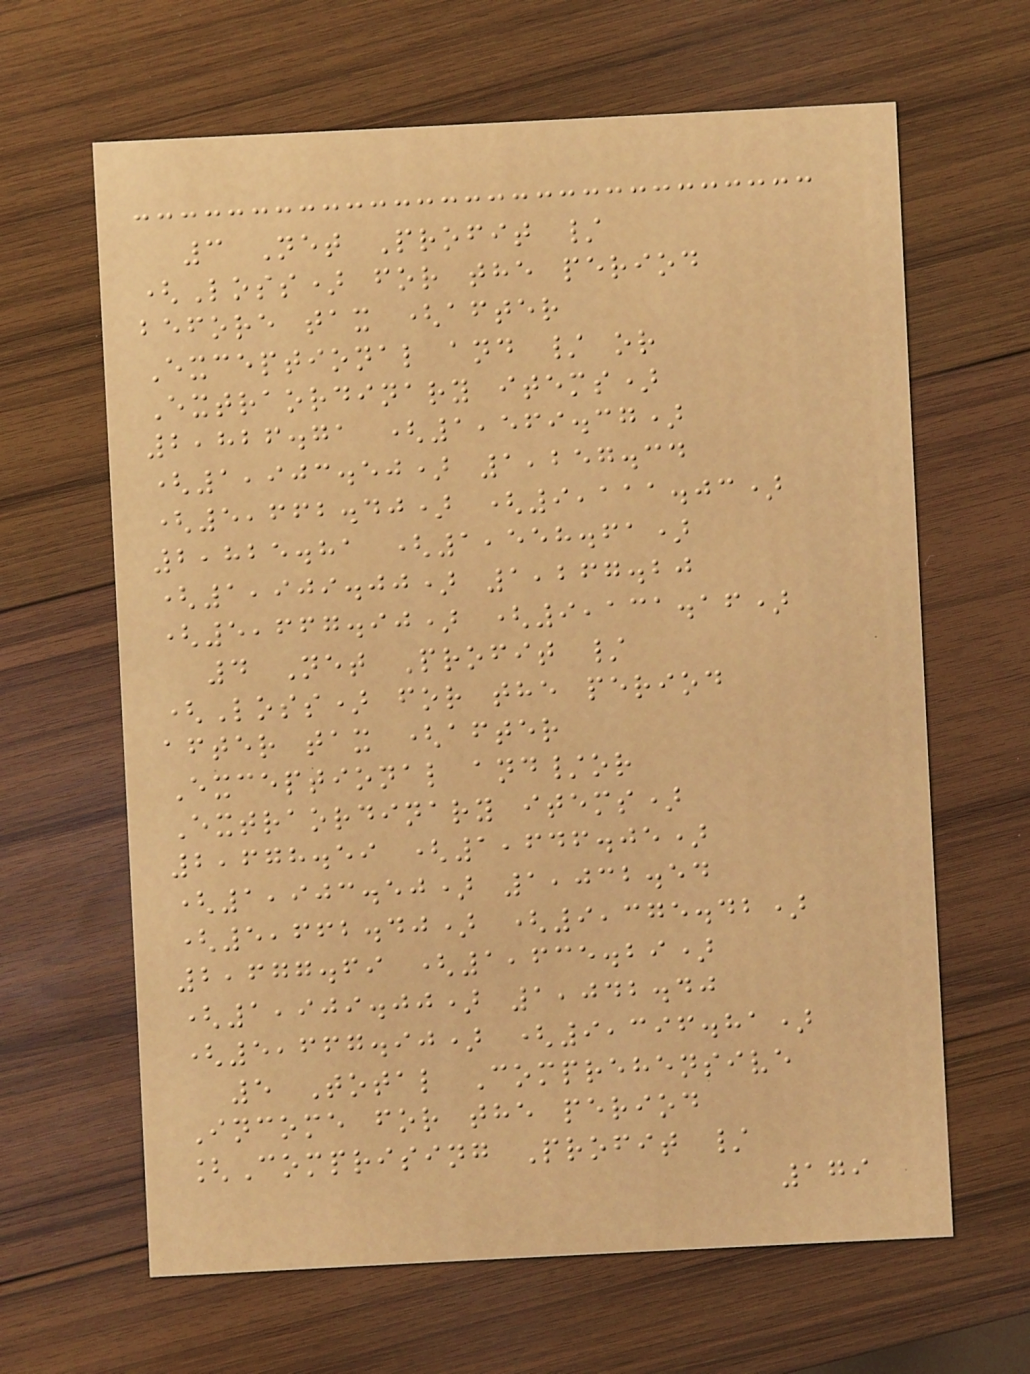3 Net Profit /
(Loss) for the period
before tax (after
Exceptional and / or
Extraordinary items)
2,826.71 (1,569.37)
(1,903.50) 1,257.34
(5,662.40) (9,111.03)
2,825.81 (1,558.61)
(1,909.00) 1,267.20
(5,667.90) (9,131.16)
4 Net Profit /
(Loss) for the period
after tax (after
Exceptional and/or
Extraordinary items)
2,678.59 (1,646.05)
(1,903.50) 1,032.54
(5,662.40) (9,375.42)
2,677.69 (1,635.29)
(1,909.00) 1,042.40
(5,667.90) (9,396.81)
5 Total Comprehensive
Income for the period
[Comprising Profit /
179
